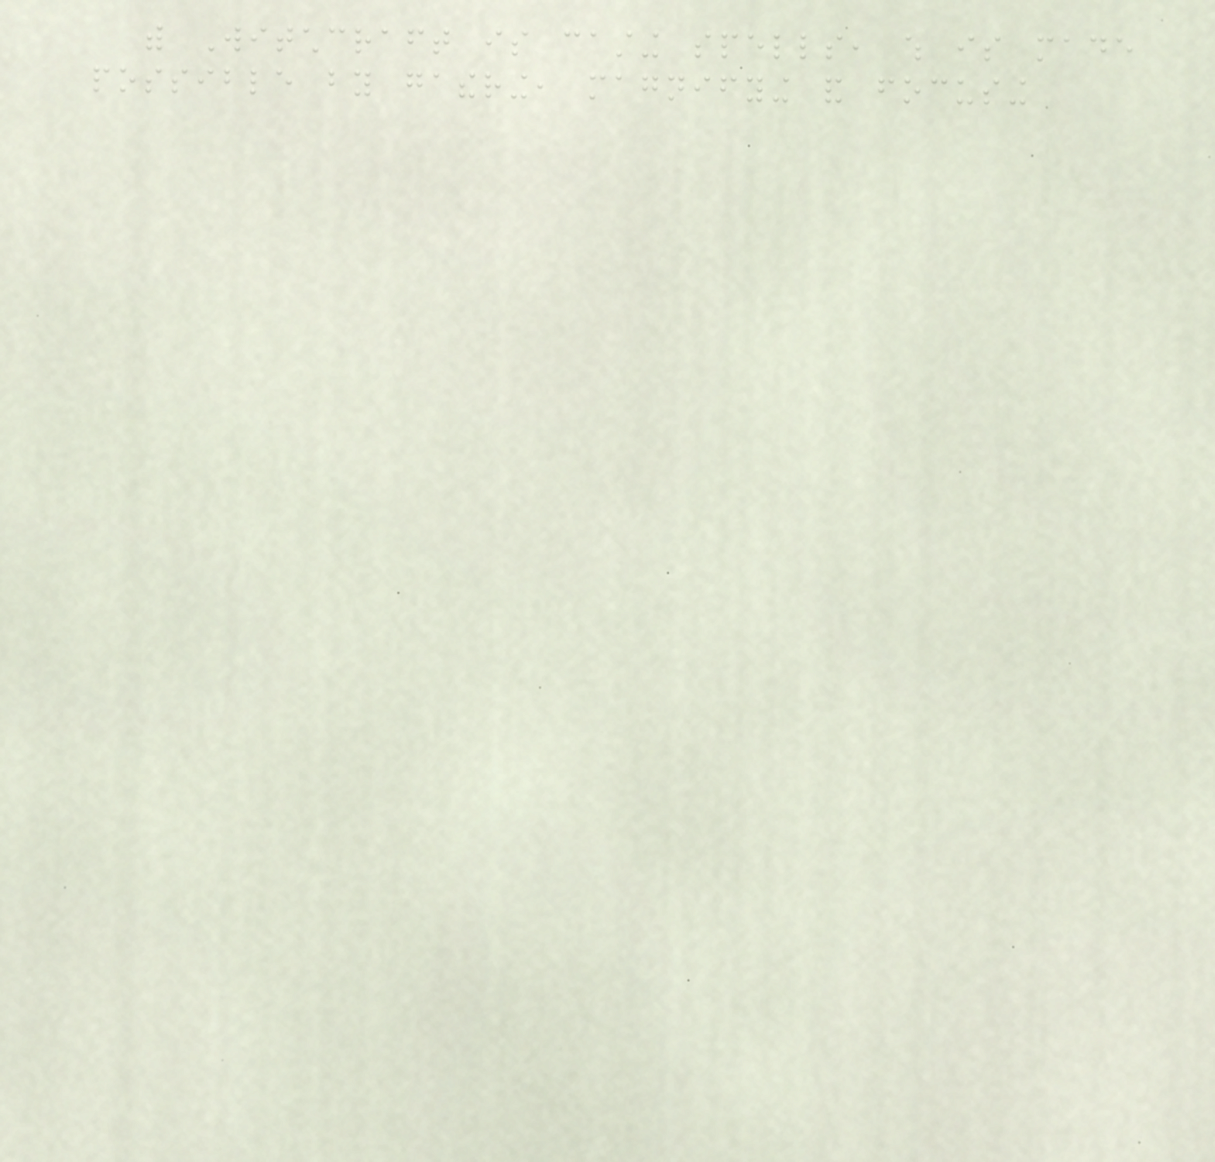with Witchcraft is casting spells, which is made
possible by gathering, magnifying and focusing
